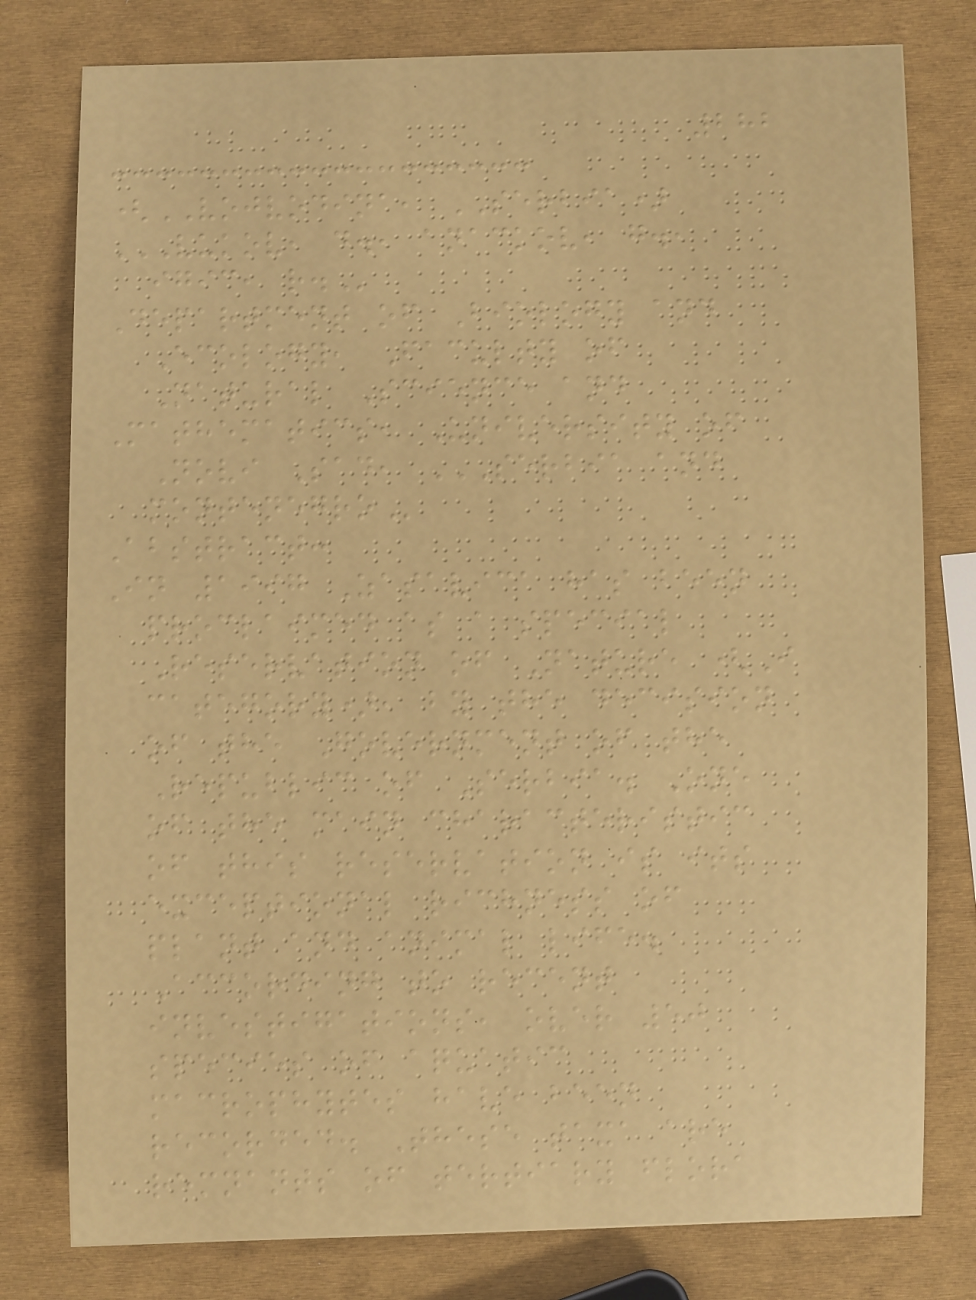282
(VOJVODINA, SERBIA)
VUKOV, D., ANACKOV, G.,
IGIC, R.
Department of Biology and
Ecology, Faculty of
Natural Science and
Mathematics, University of
Novi Sad, SERBIA AND
MONTENEGRO
Abstract:
In 1997 Zasavica has been
proclaimed as a special
Reservation of Nature (I
category), by the decision
of the Government of the
Republic of Serbia. One
of the main characteristic
of this reservation is its
exceptional richness of
plant and animal life.
According to recent
investigations, over 50
species of aquatic
macrophytes have been
recorded. These taxa are
remnants of tertiary flora
